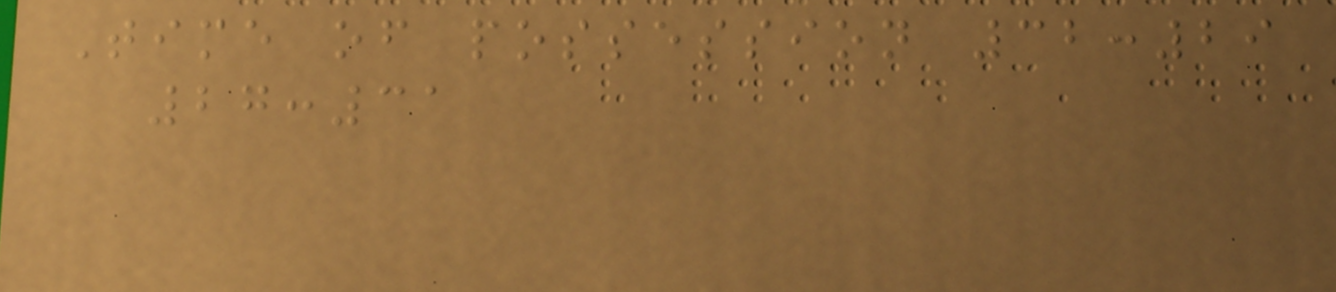Time of possession 32:29
27:31
